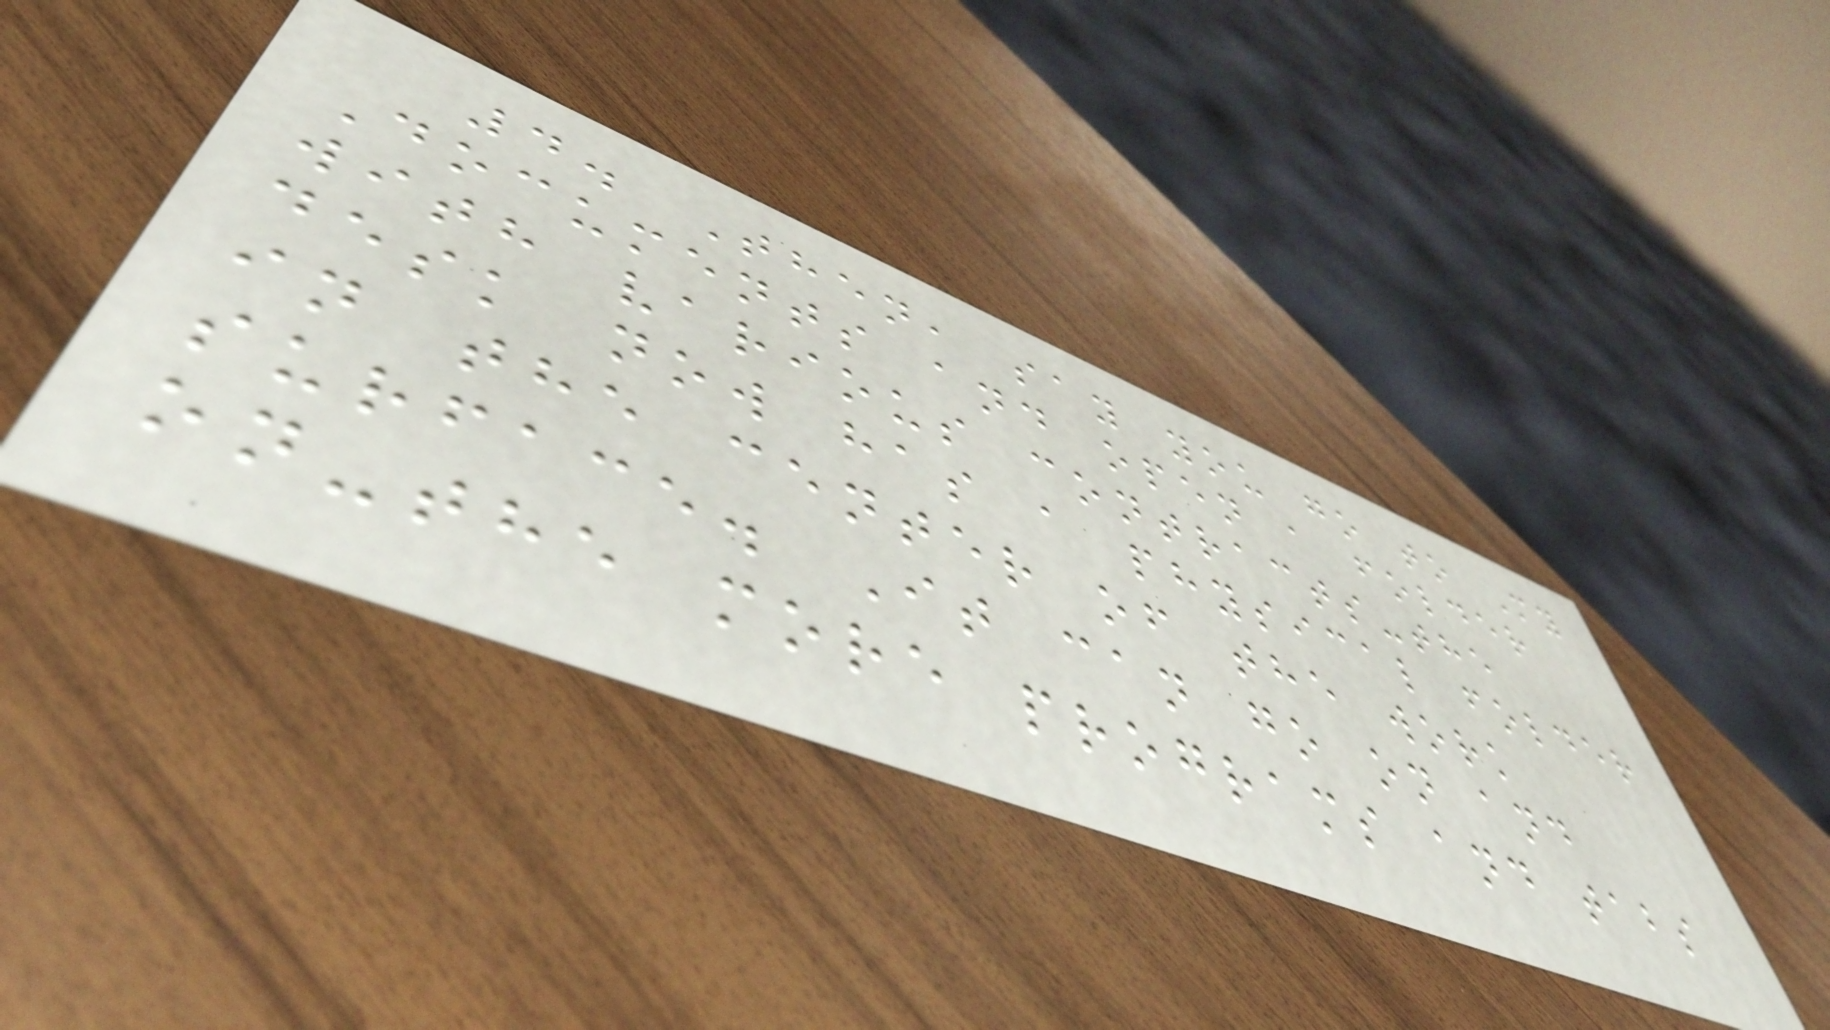4. Then, say you go to My
Documents and open a folder
with various contracts-the
desk now has a physical folder
in the center of the work
surface. It can go on and
on-the more programs and tabs
